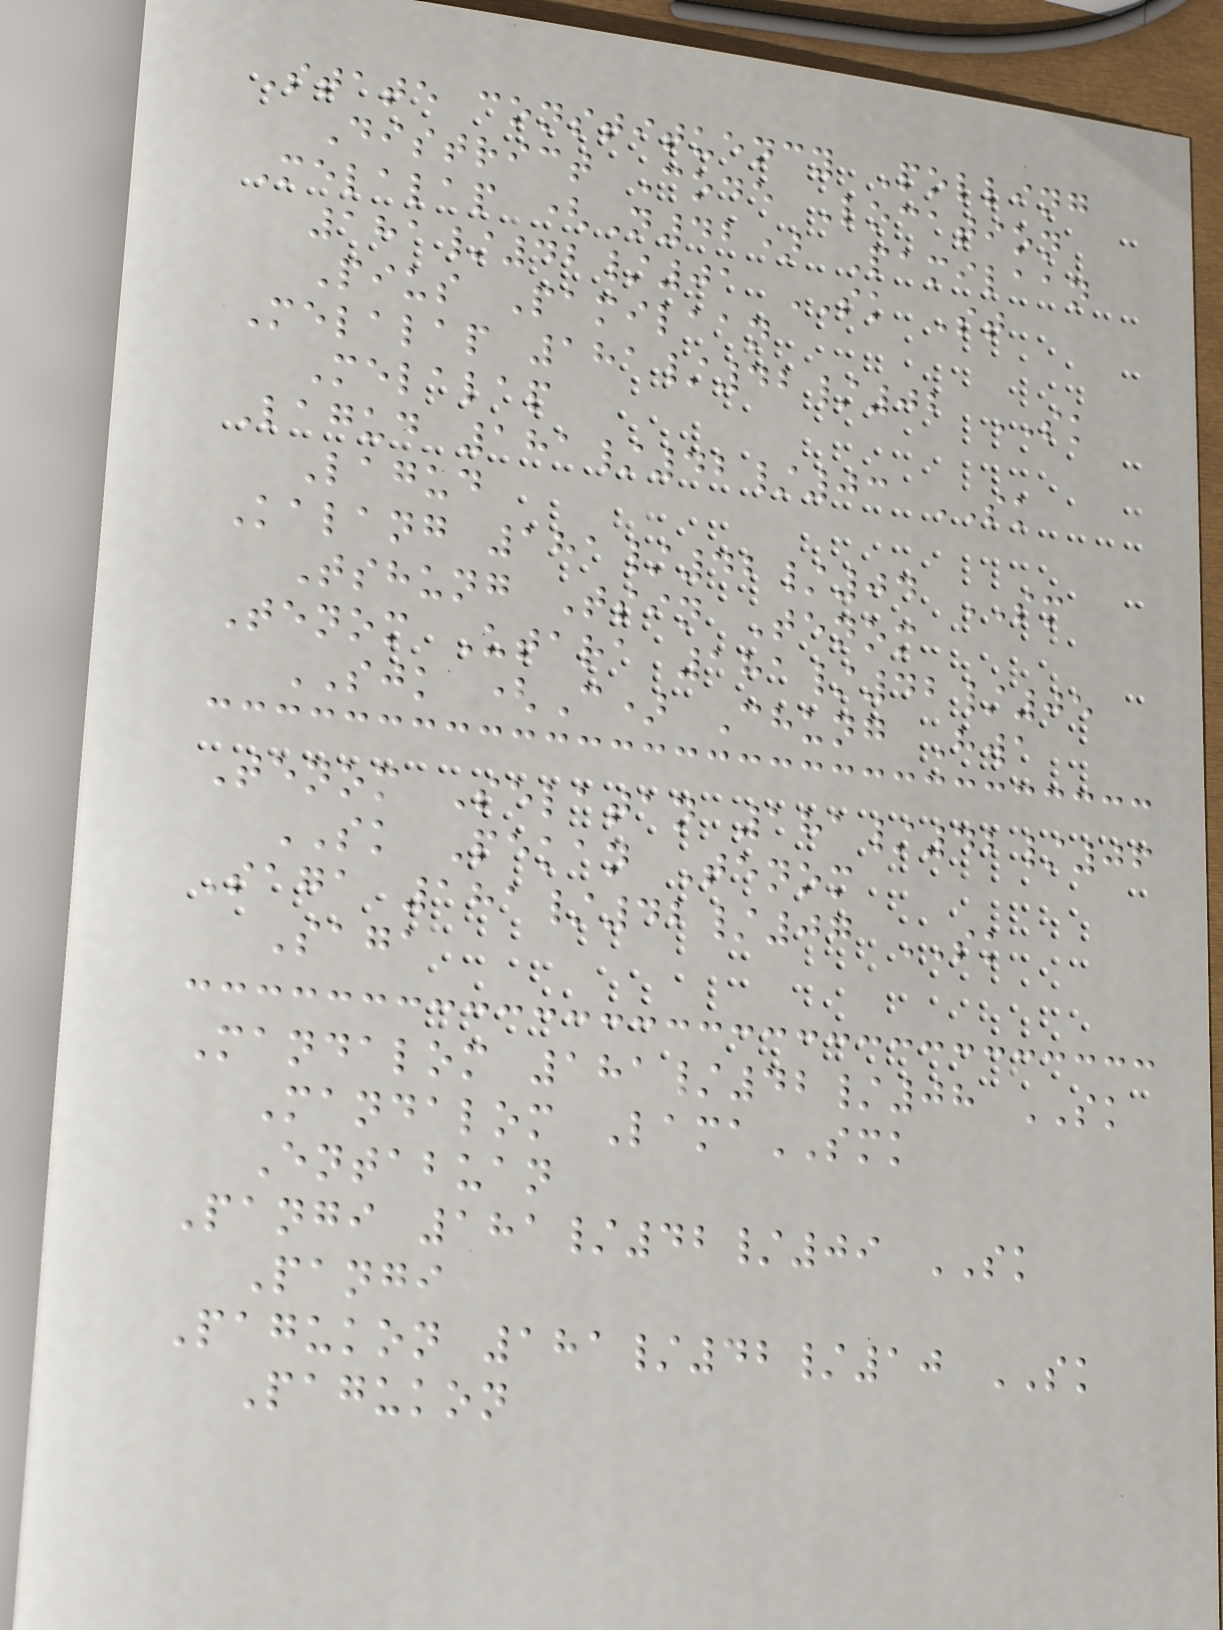State constituency Polling
District Code Location
Melalap (N42) Pamilaan
181/42/01 SK St
Pius Pamilaan
Melalap 181/42/02 SK
Melalap
Lagud 181/42/03 SK
Lagud
Kalang 181/42/04 SM
Tshung Tsin Tenom
Tenom Utara 181/42/05
SJK (C) Chung Hwa
Tenom Selatan 181/42/06
SK Pekan Tenom
Saga 181/42/07 SK
Saga
Mandalom 181/42/08 SK
Mandalom LamaSMK
Entabuan
Pangi 181/42/09 SK
Pangi
Pagukon 181/42/10 SK
Pagukon
